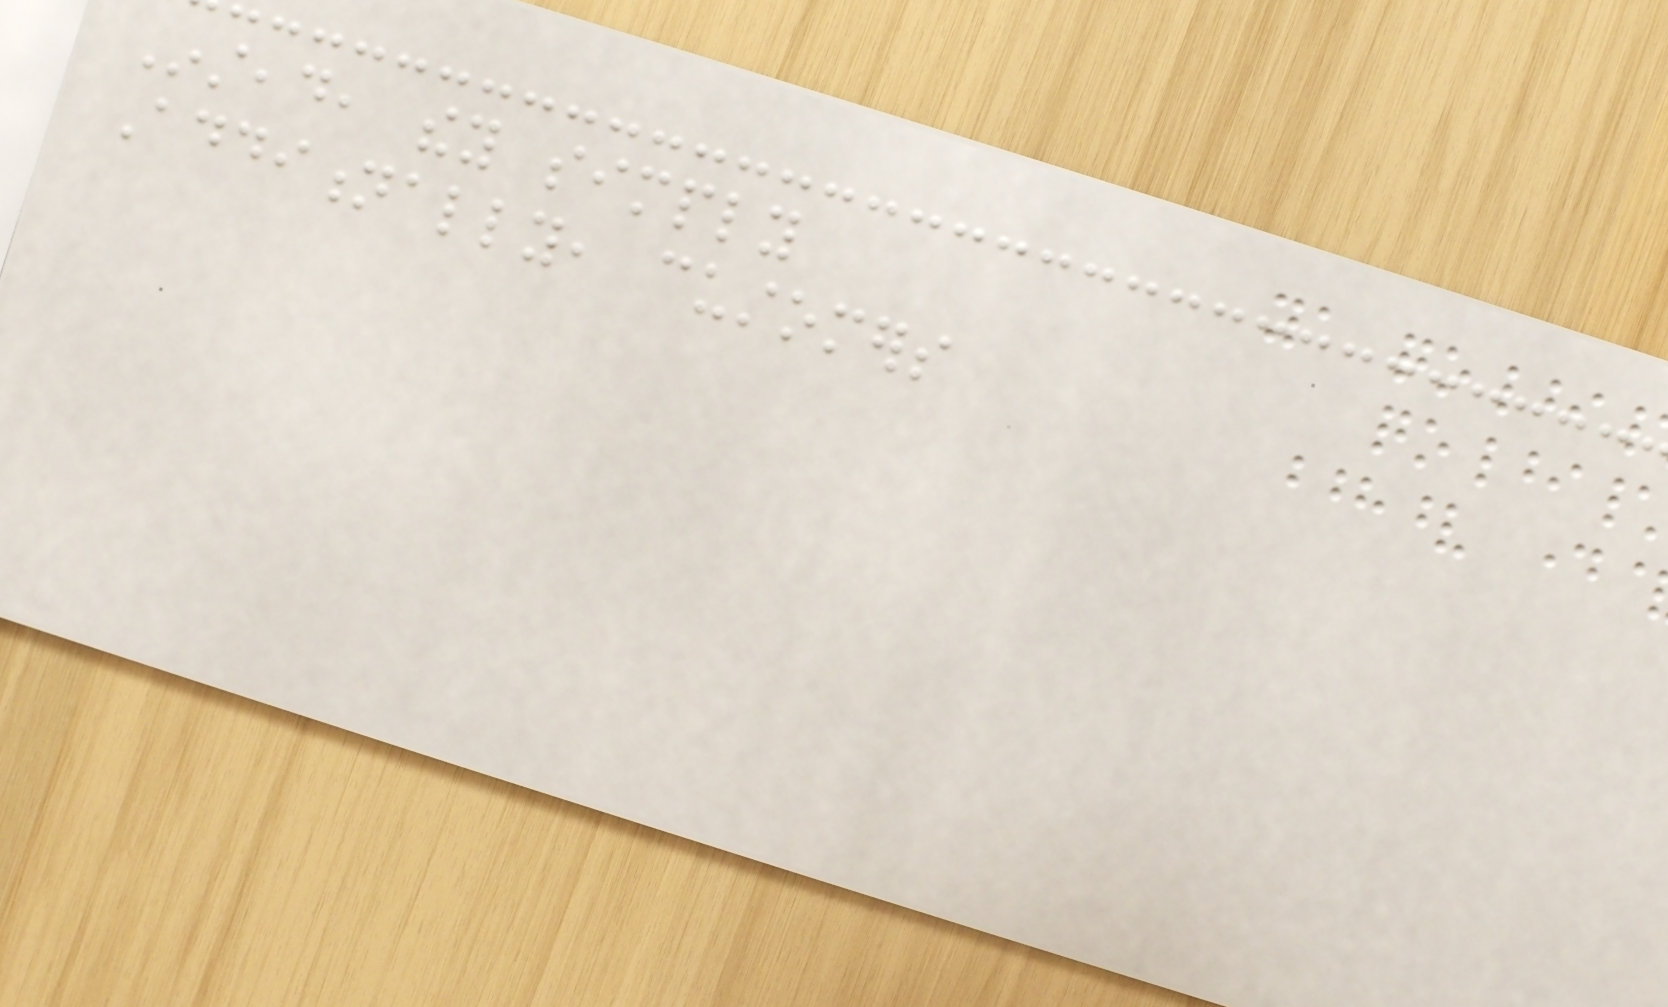Instead, they simply
Additionally, customers
